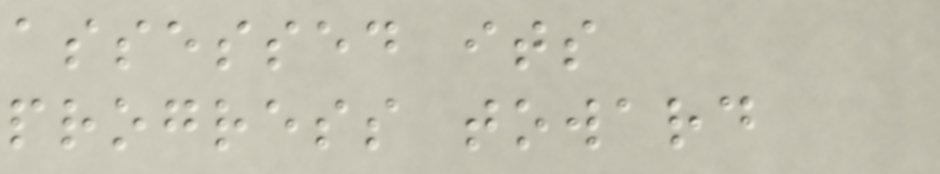assessed its
progress toward
